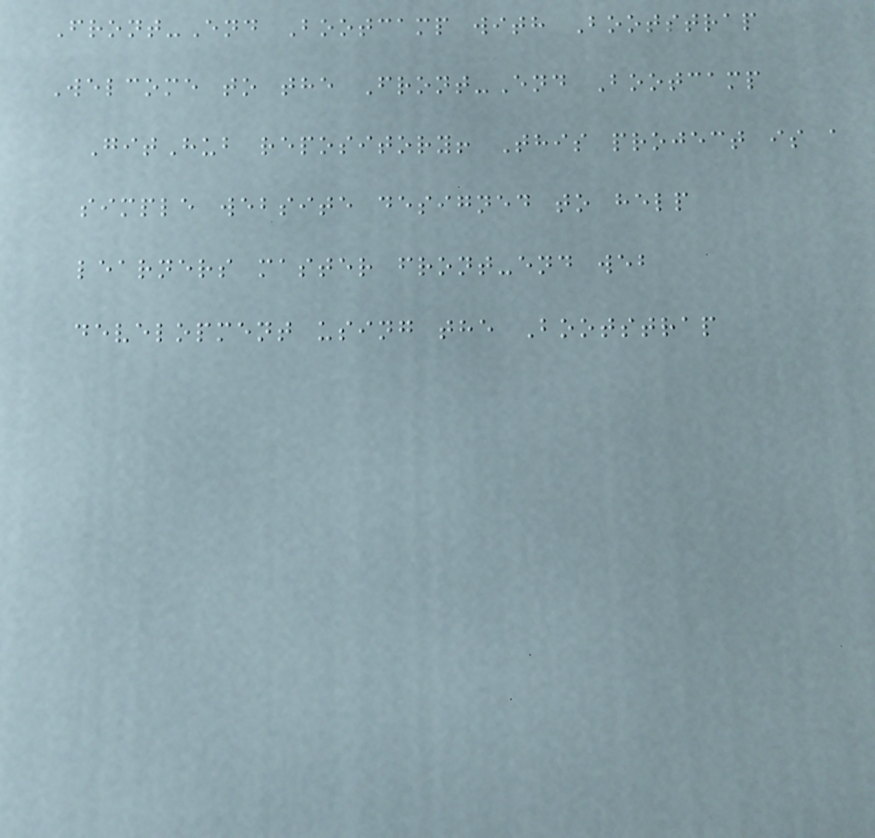Front-End Bootcamp with Bootstrap
Welcome to the Front-End Bootcamp
GitHub repository! This project is a
simple website designed to help
learners master front-end web
development using the Bootstrap
